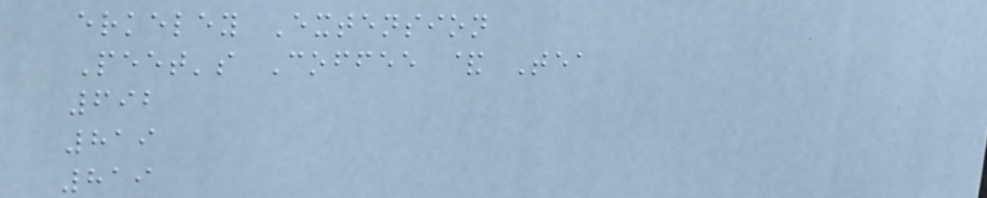erkeley Extension
Peet's Coffee & Tea
692
819
819
